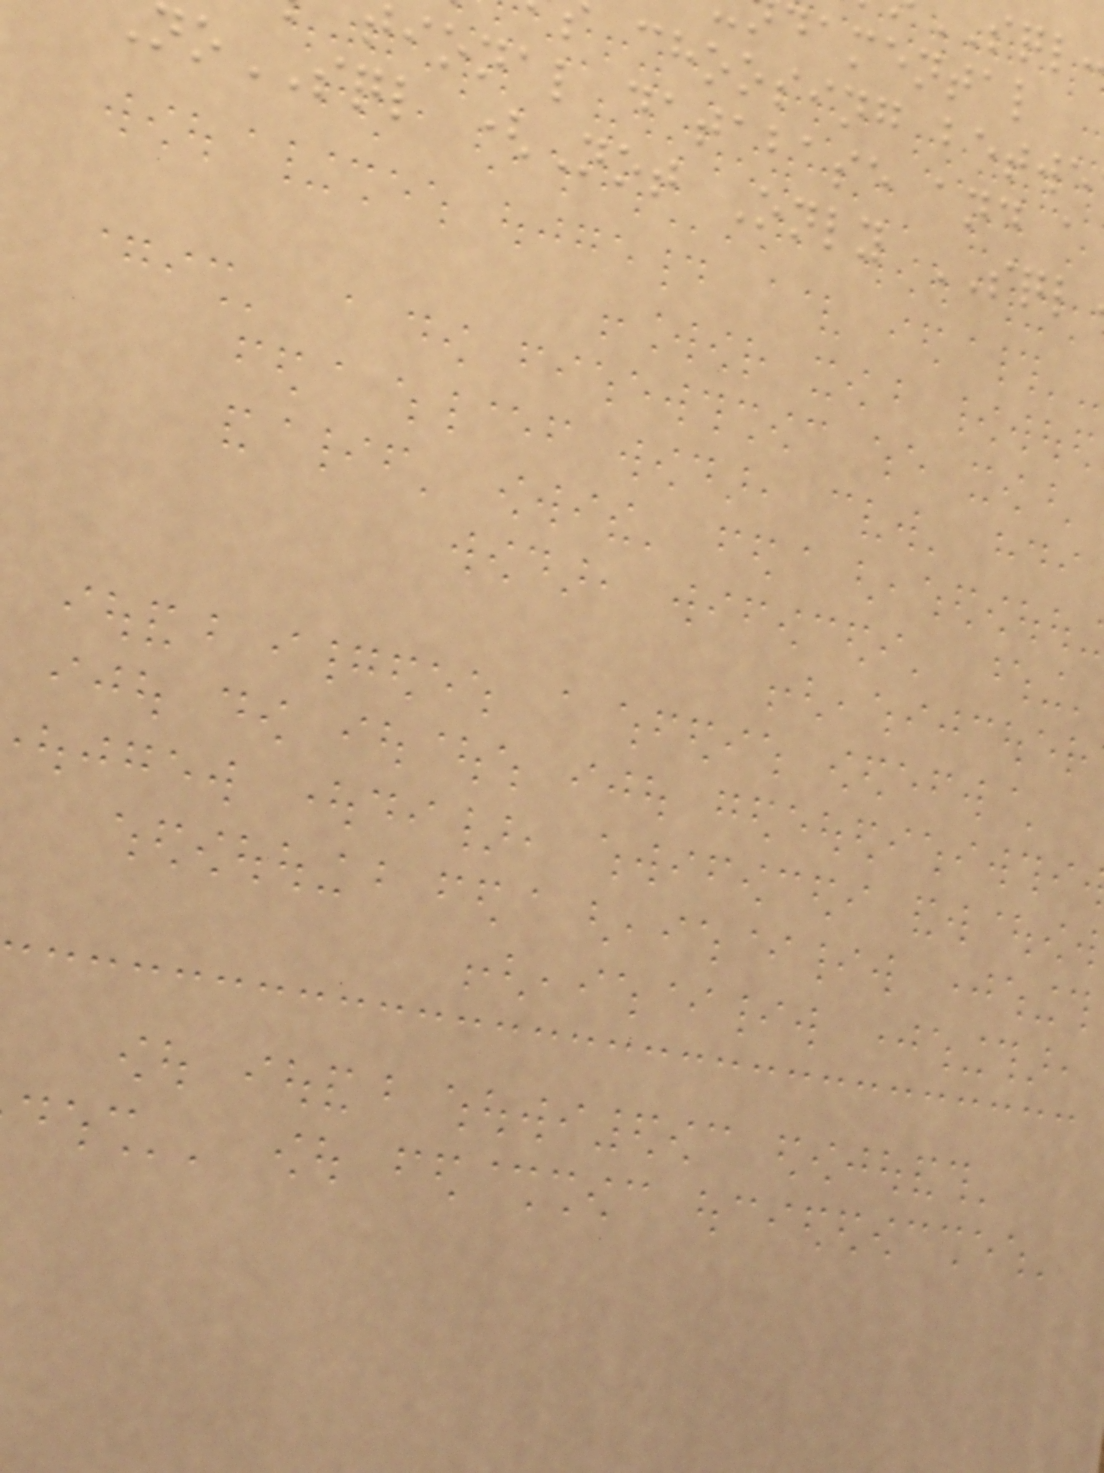damental
choosing betwe
ional database and a
oSQL (Not Only SQL
